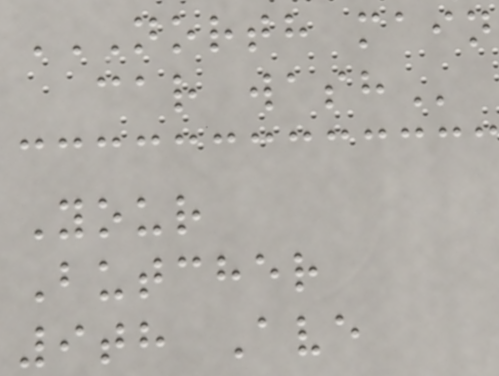NORTH MAIN
CAR WASH
Your
Butcher
9th Ave
